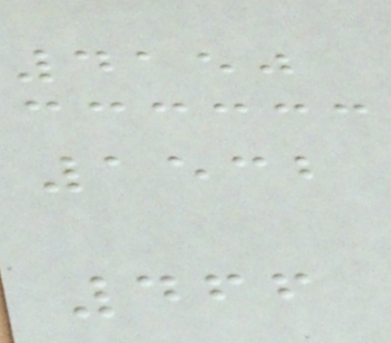4150
1532
466
